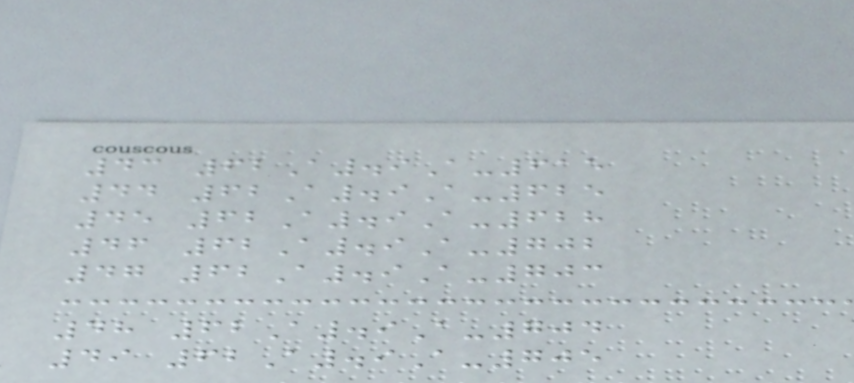43 62A.9A-615
44 62A.9A-625
45 62A.9A-628
46 62A.9A-702
47 62A.9A-703
48 62A.9A-704
49 62A.9A-705
